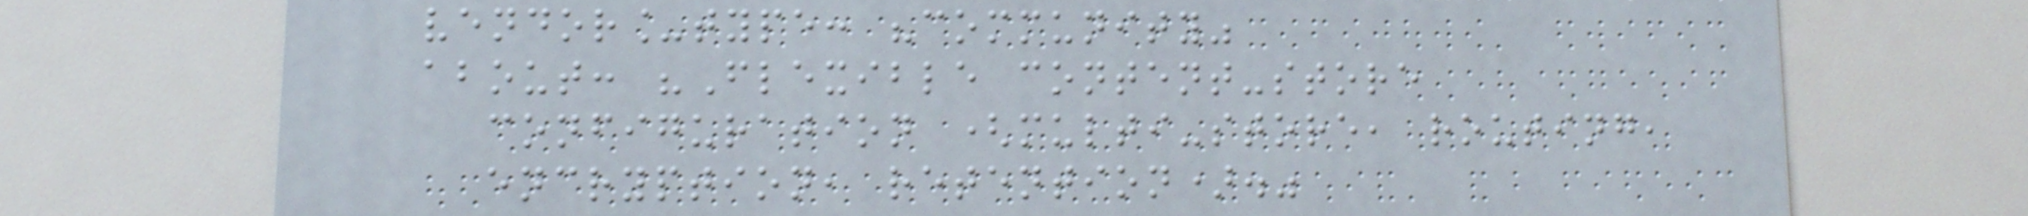vendor_type: "community"
about: "Flexible content-store
configuration (multi-store, routing,
encryption, retention)."
